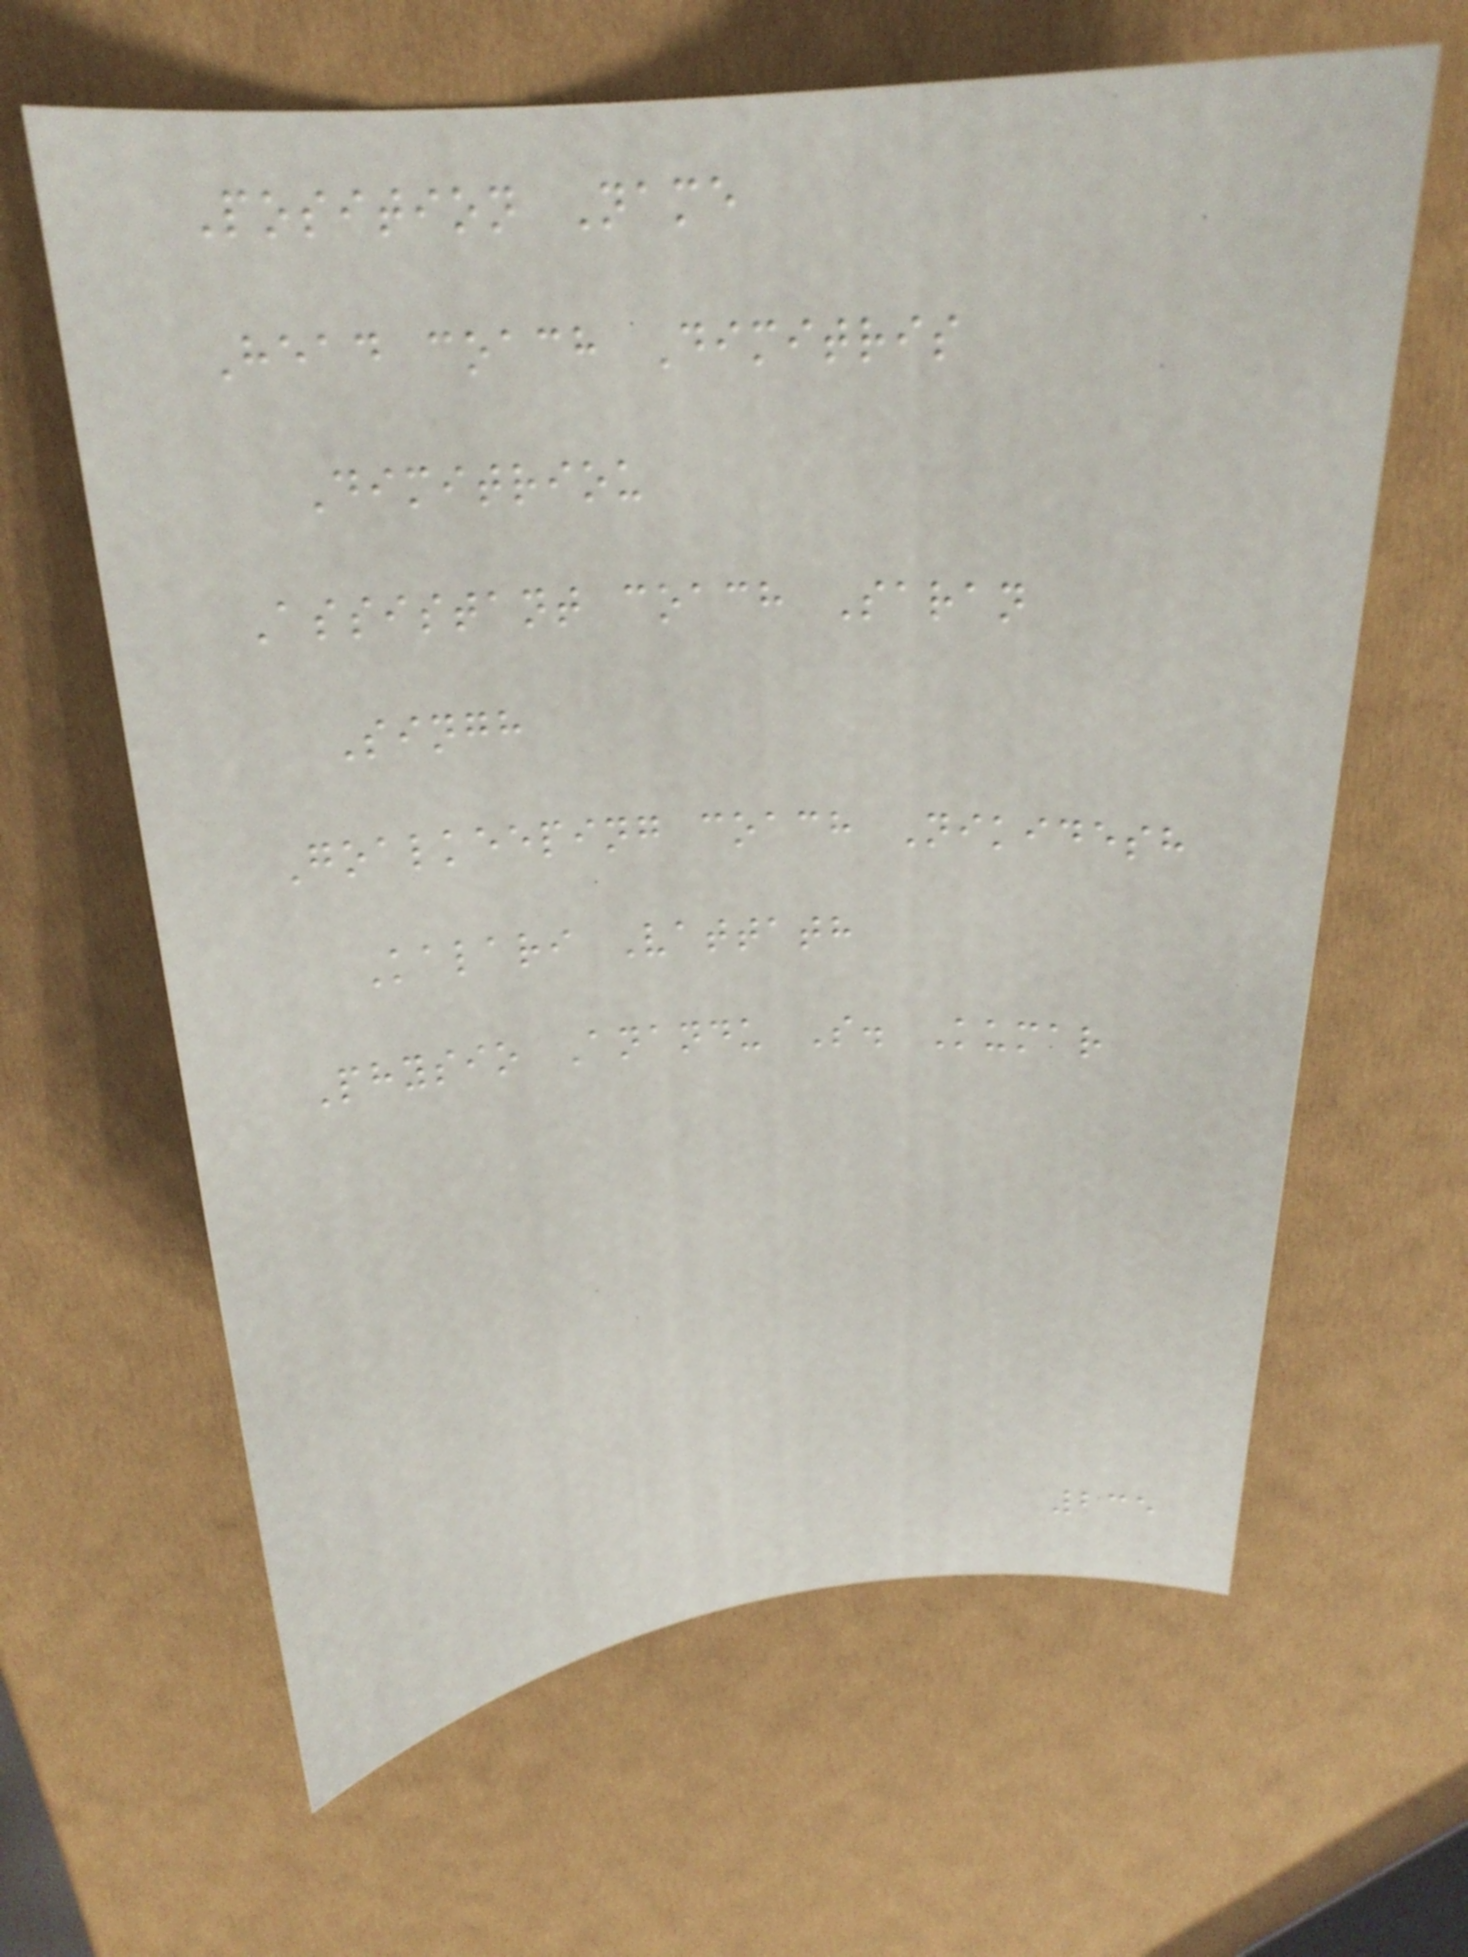Position Name
Head coach Dimitris
Dimitriou
Assistant coach Saran
Singh
Goalkeeping coach Nikidesh
Kalari Vattath
Physio Anandu S. Kumar
235
